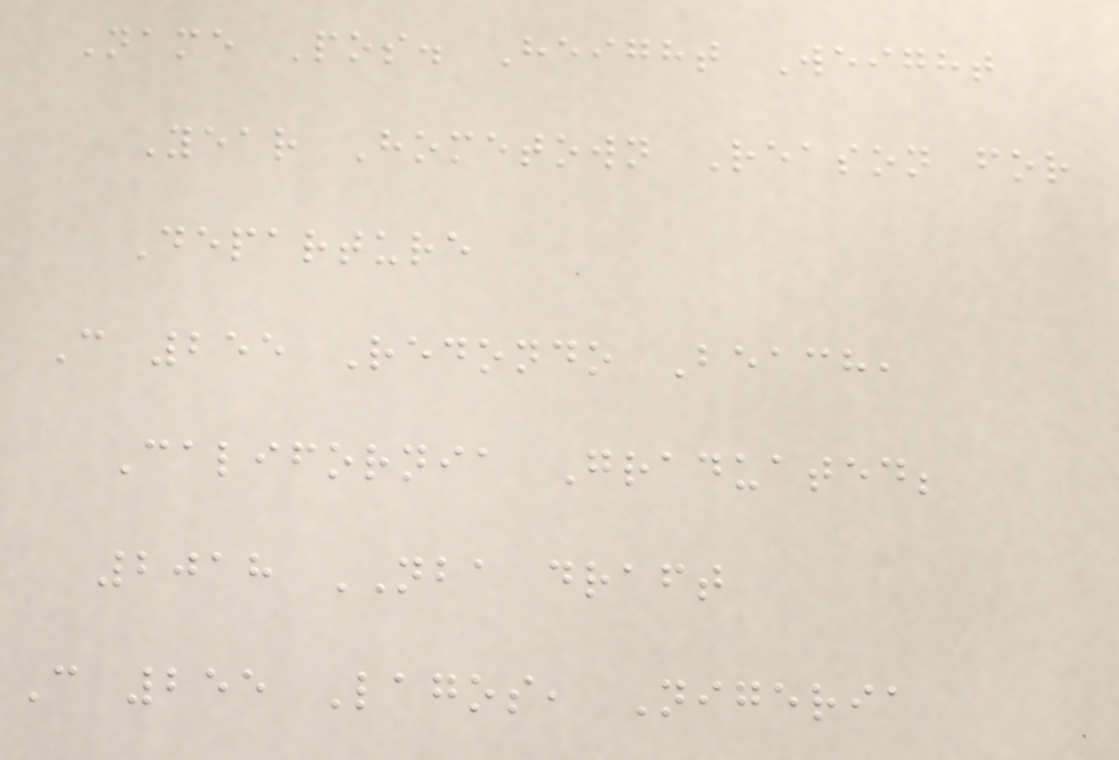Name Pos. Height Weight
Year Hometown Reason for
Departure
C 255 Redondo Beach,
California Graduated;
2018 NBA draft
C 255 Lagos, Nigeria
